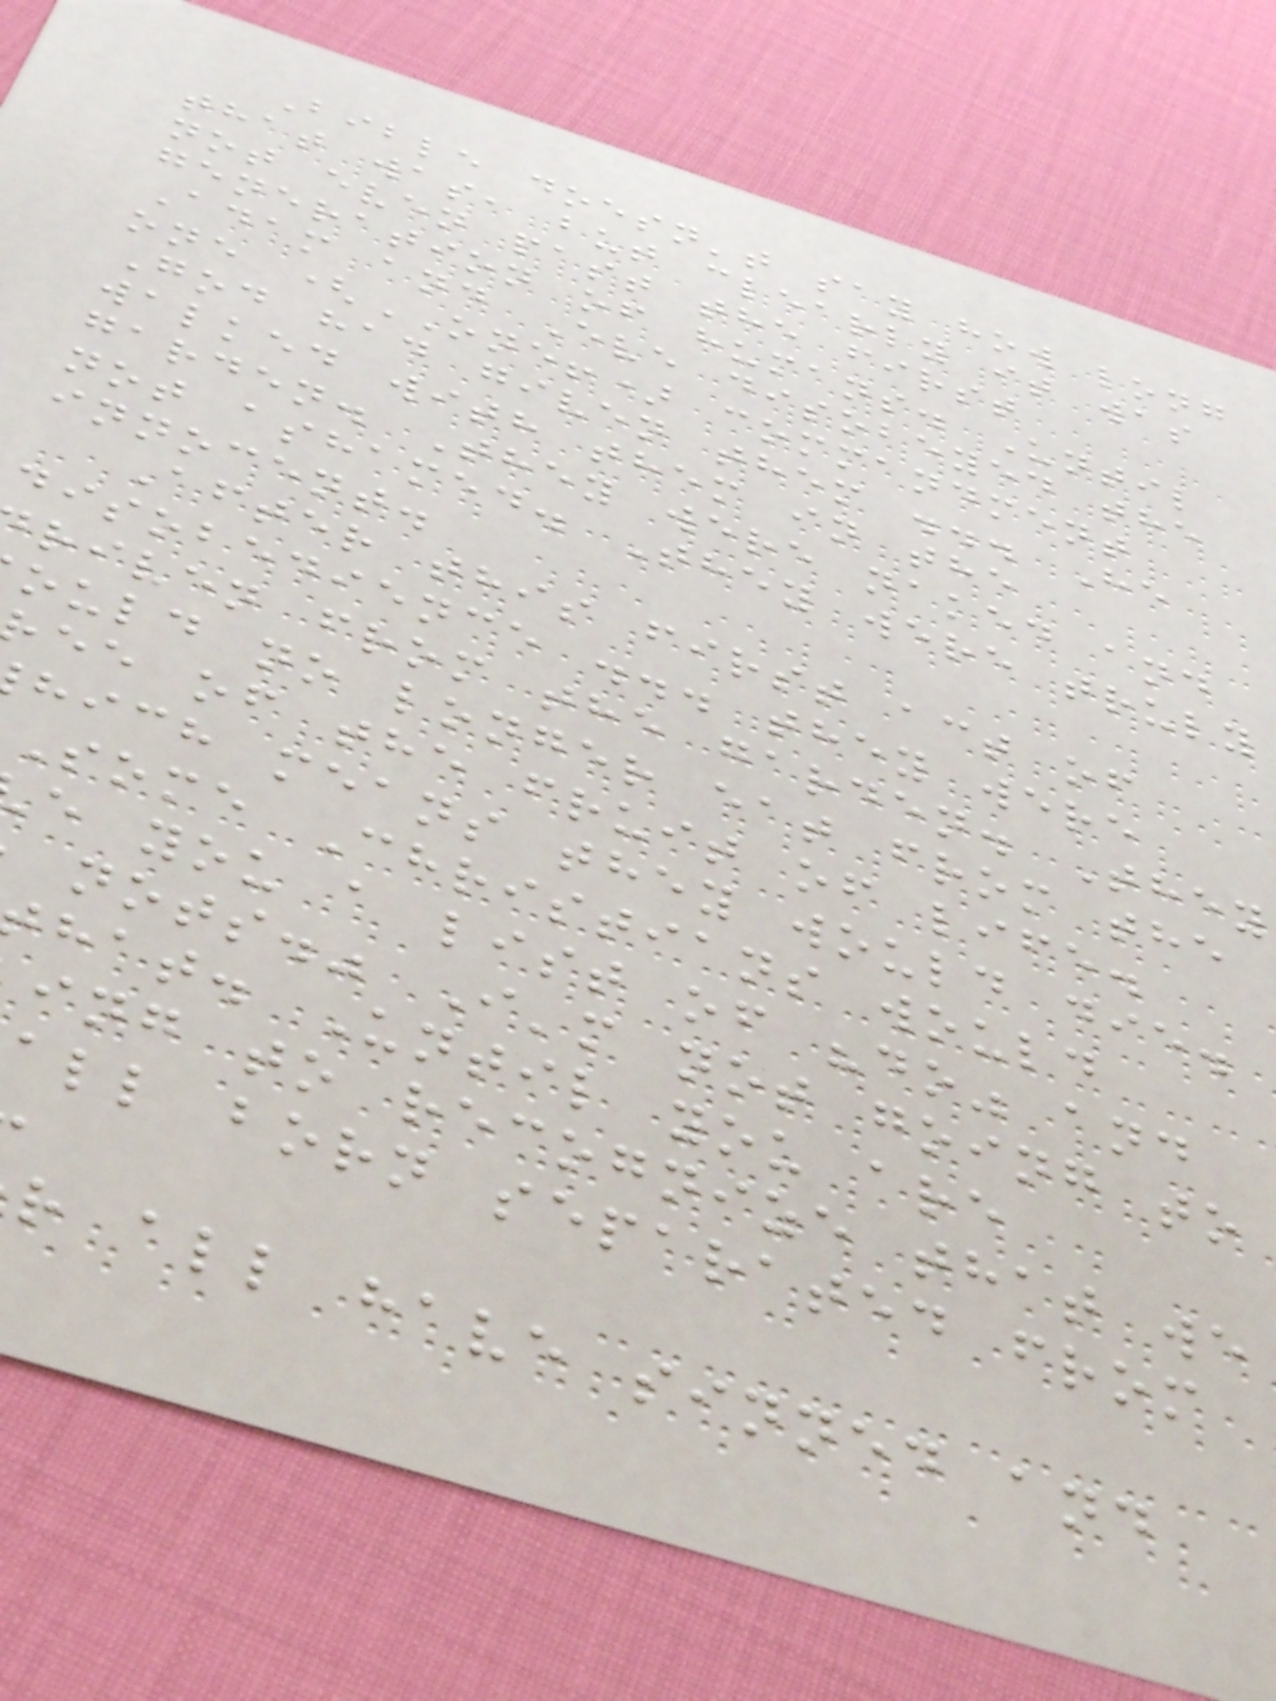Bible doesn't say how long
that was, but clearly it was
not even past the first
generation of humans. Until
Adam and Eve disobeyed the
one (ONE!) commandment
God had given them ... He
walked with them in the
garden. They were naked and
not ashamed. They were truly
innocent.
After this first act of
disobedience ... they were
riven from the garden. They
ould no longer eat from the
ee of the fruit of life.
hich means they would die.
Some Christians would
e you a list of "do" and
nots." I'm not going to
hat. Until you are
ing to recognize that we
all born separated from
r all have sinned and
